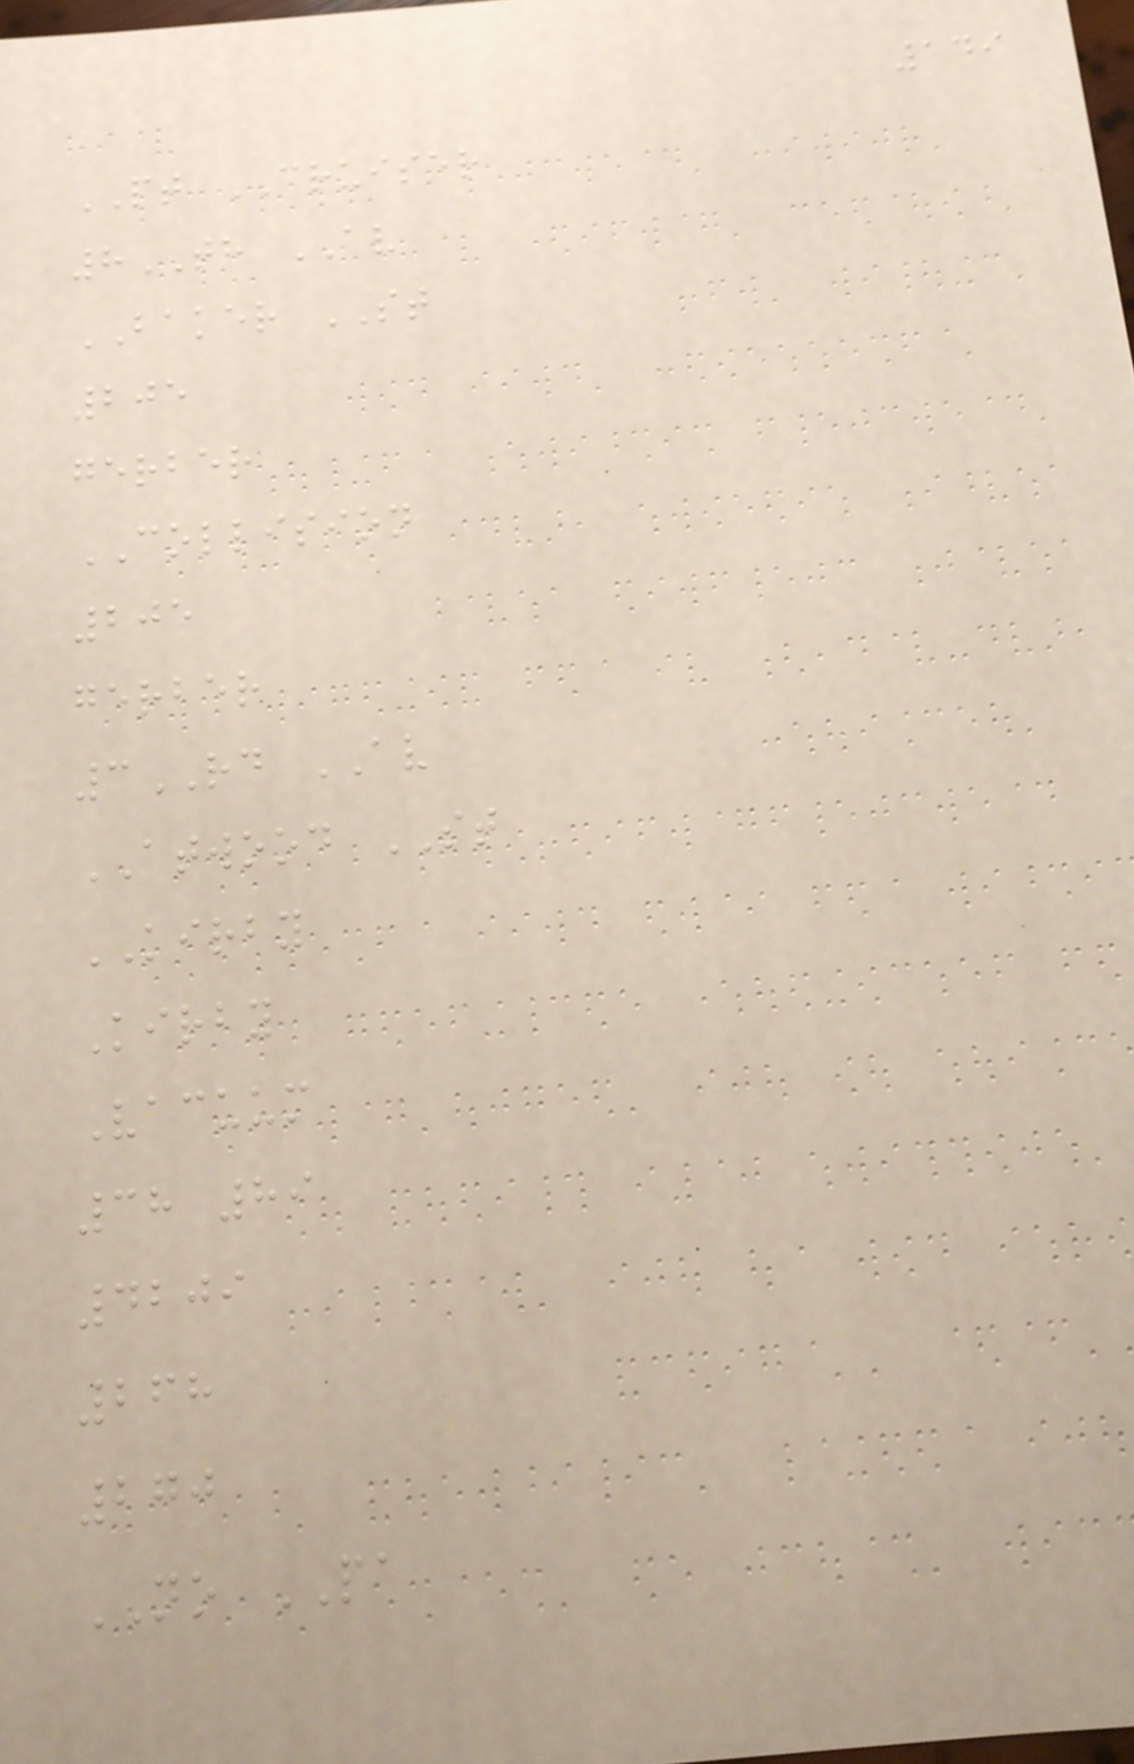149
PT CRUISER
8TH AV
BAKER ST
205
gerber
COLLISION
205
gerber
3RD AV
ATWOOD ST
KIRBY
Kirby
Vacuum
38 89
4209
268
270
NO PA
